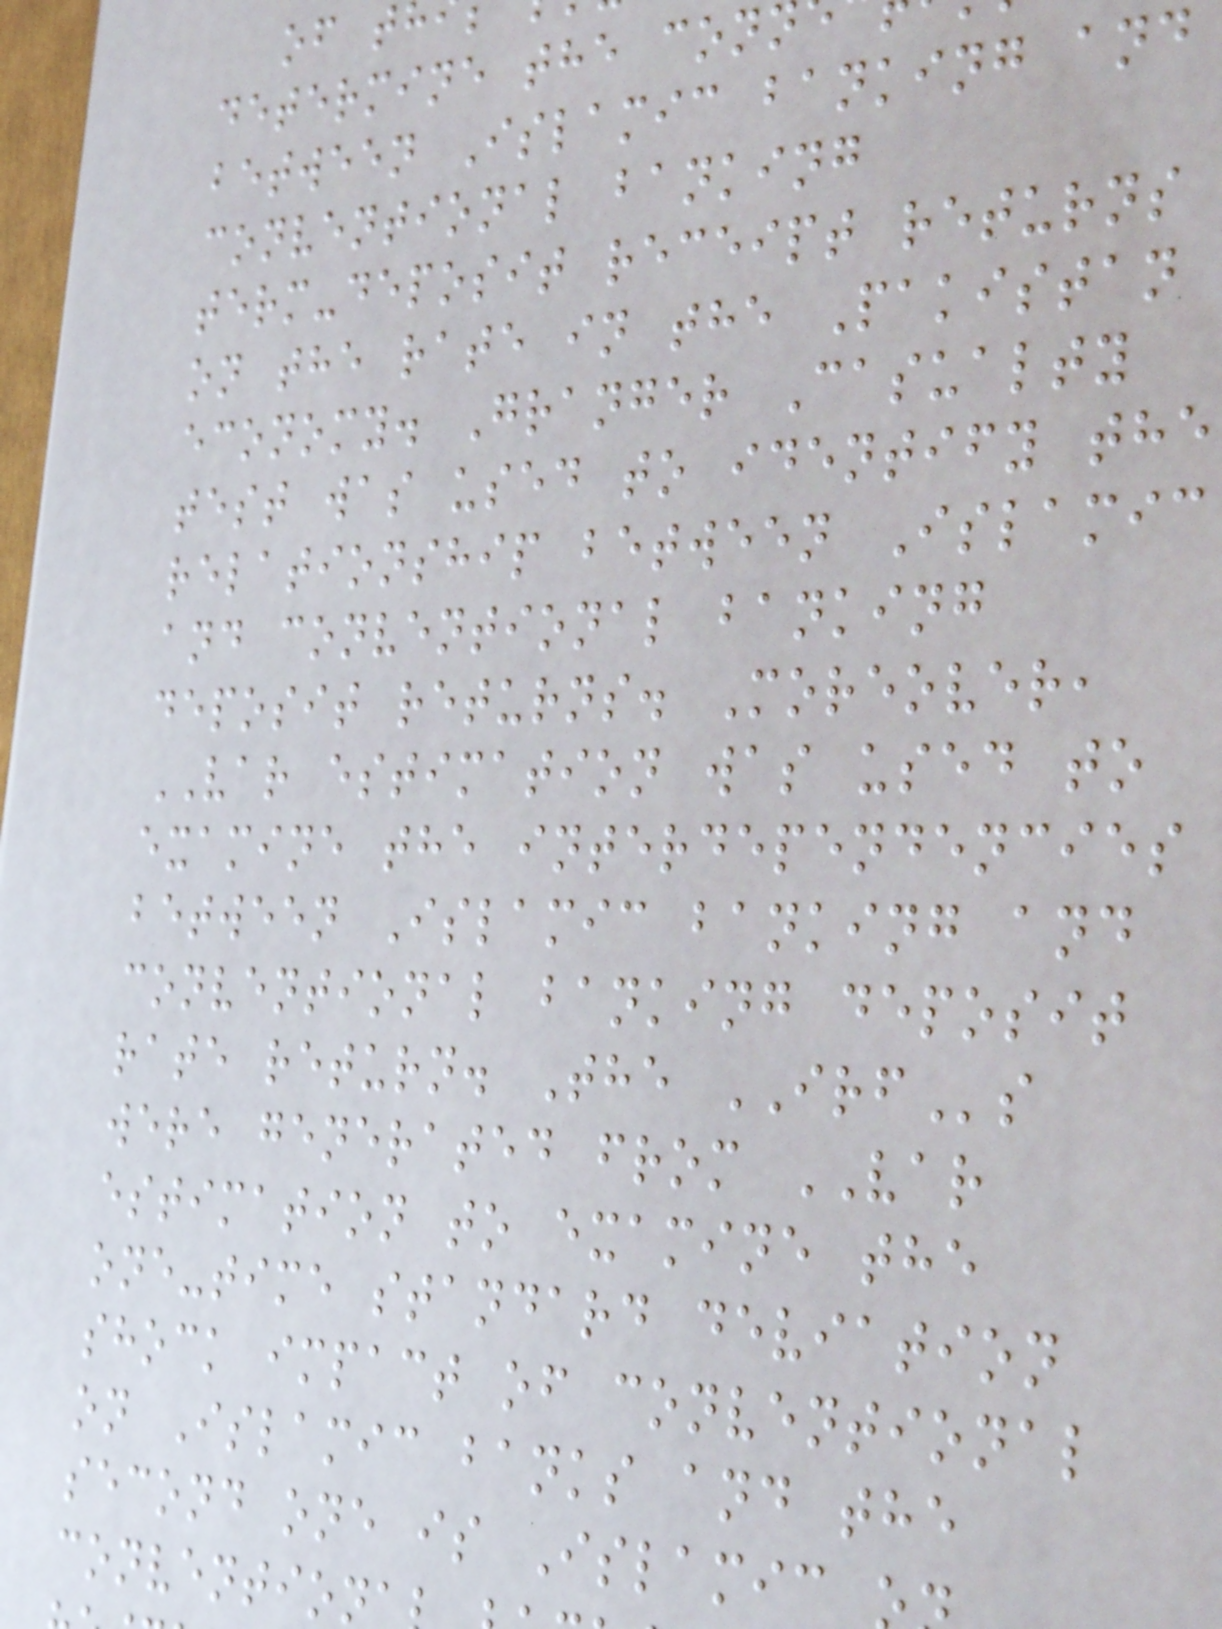determine the conn
between Islamic banking and
conventional banking
term-deposit receipt returns
on the rate in the Pakistan
economy. Granger Casualty
test was used to identify the
relationship between Islamic
and conventional banking
deposit returns. Moreover,
VAR estimation was used to
examine the interdependencies
between Islamic banking and
conventional banking deposit
rate return. The IRFs
were generated from VAR
estimation to examine the
one-time standard deviation
shock impact of conventional
on Islamic banks and the
second one is Islamic
convention
